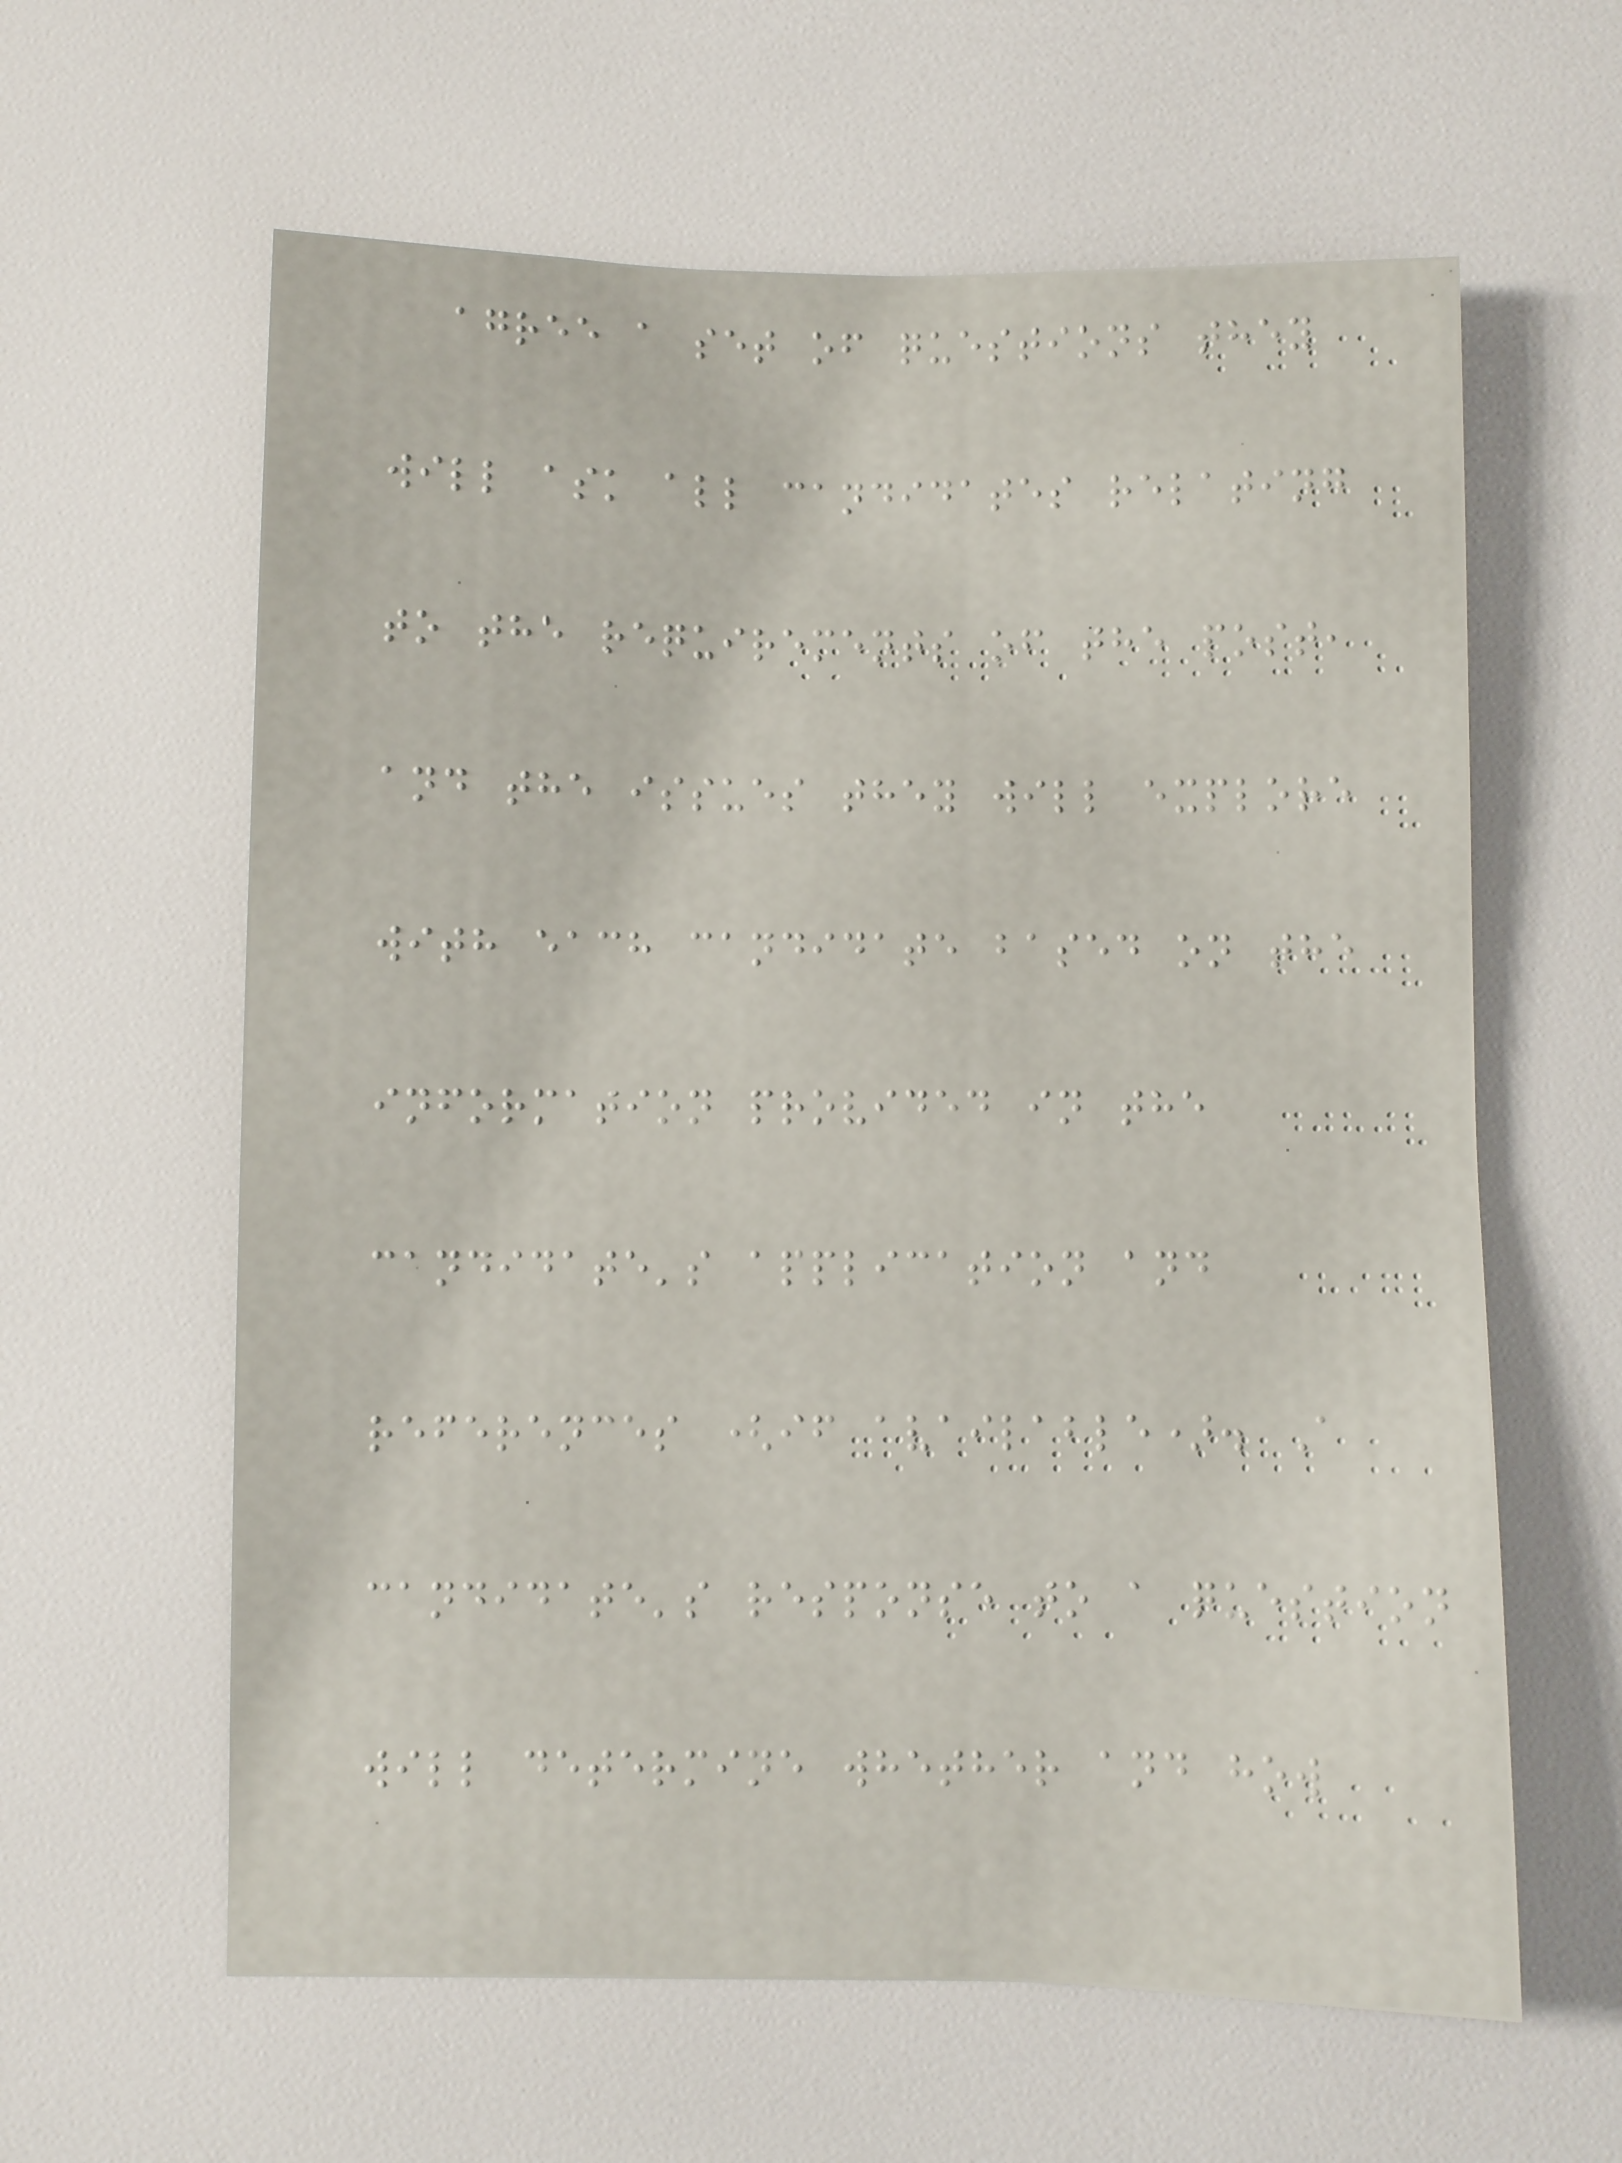agree a set of questions they
will ask all candidates relating
to the requirements of the post,
and the issues they will explore
with each candidate based on the
information provided in the
candidate's application and
references (if available). A
candidate's response to a question
will determine whether and how
